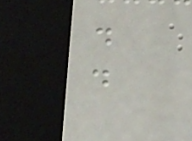.
.
